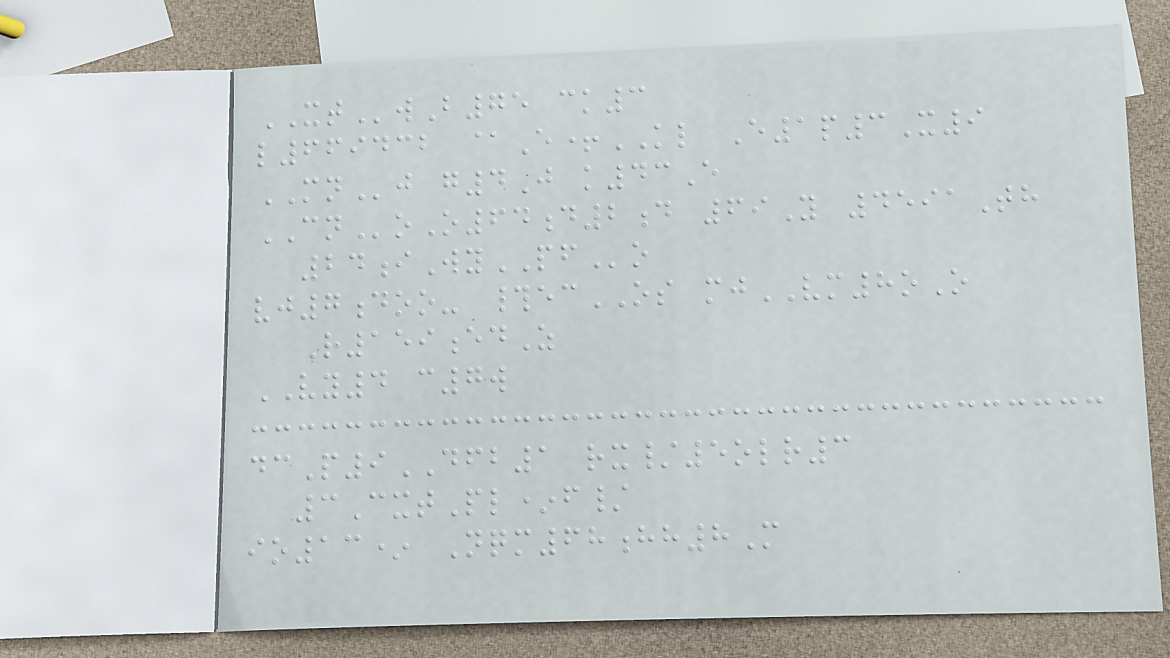XTwB75 ck3
l669432 @E+KL E1p3X9
MNj g4J k43E
CNoO64d2d 69Y 4591Th
24iWyPFo
vj7doo- #ecOS mjVM8oO
R159edZ
VY4 c7w
dcP9DFB1 rx/5olr3
3CxtPl*f/
io13* Nqm68hh8M
